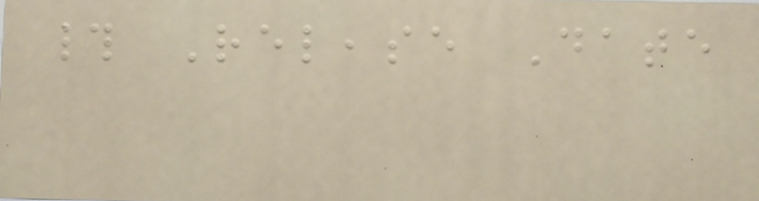# Release Date
